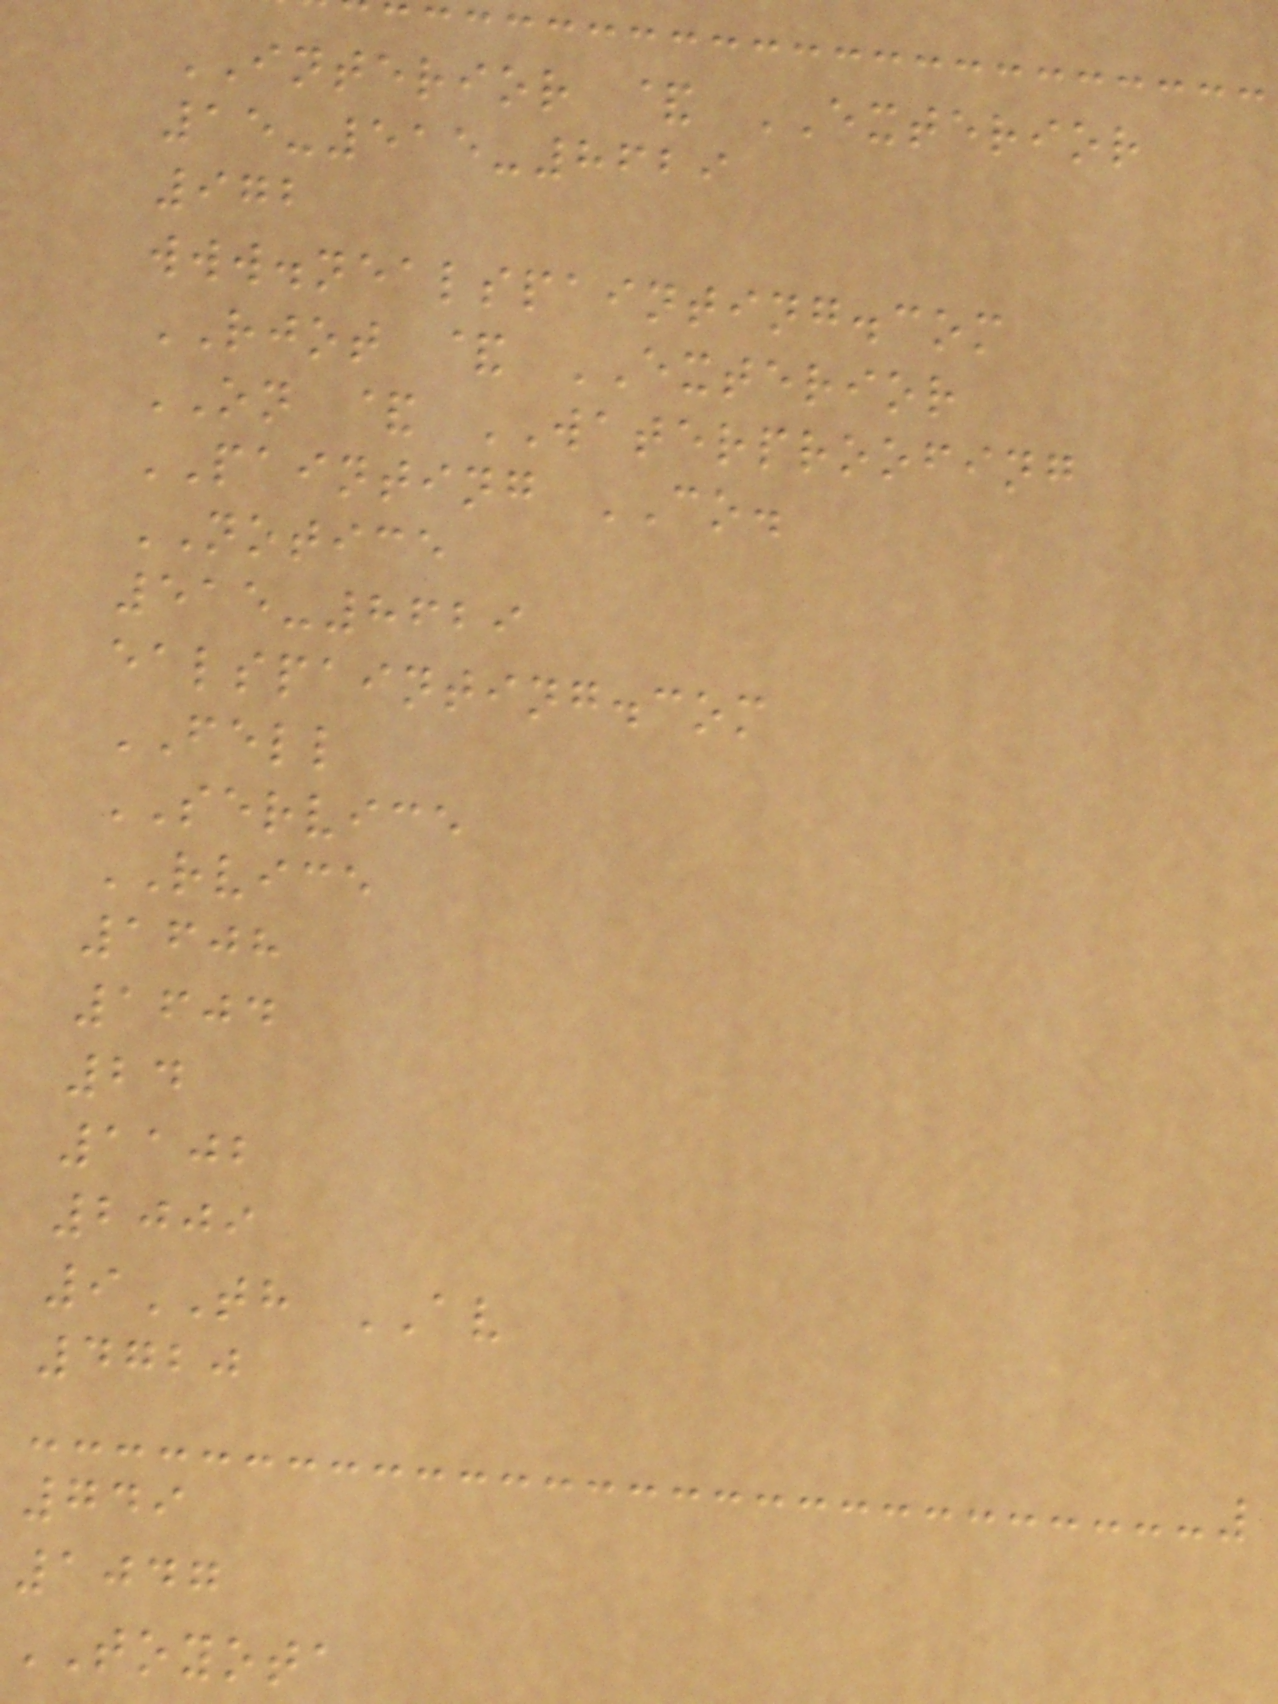INTERIOR & EXTERIOR
15-515-8629
972
www.nealspainting.com
RJOT & EXTERIOR
ON & WATERPROOFING
PAINTING CO.
NOTICE
515-8629
ealspainting.com
FELL
SERVICE
RVICE
1608
1604
24
1102
2009
9TH AV
4720
749
1047
TOYOTA
